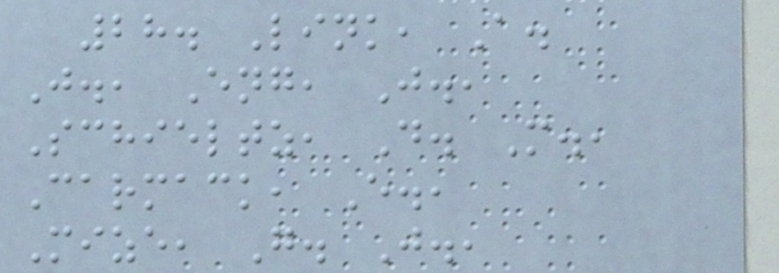28. Link, A.
J., Eng, J.,
Schieltz, D. M.,
Carmack, E.,
Mize, G. J.,
